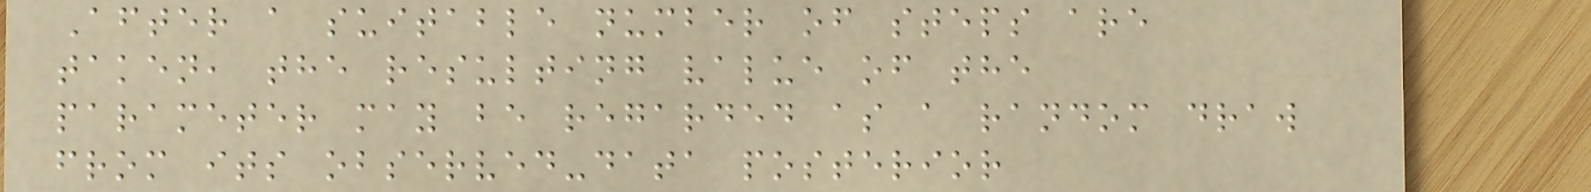After a suitable number of steps are
taken, the resulting value of the
parameter may be regarded as a random draw
from its observed-data posterior
